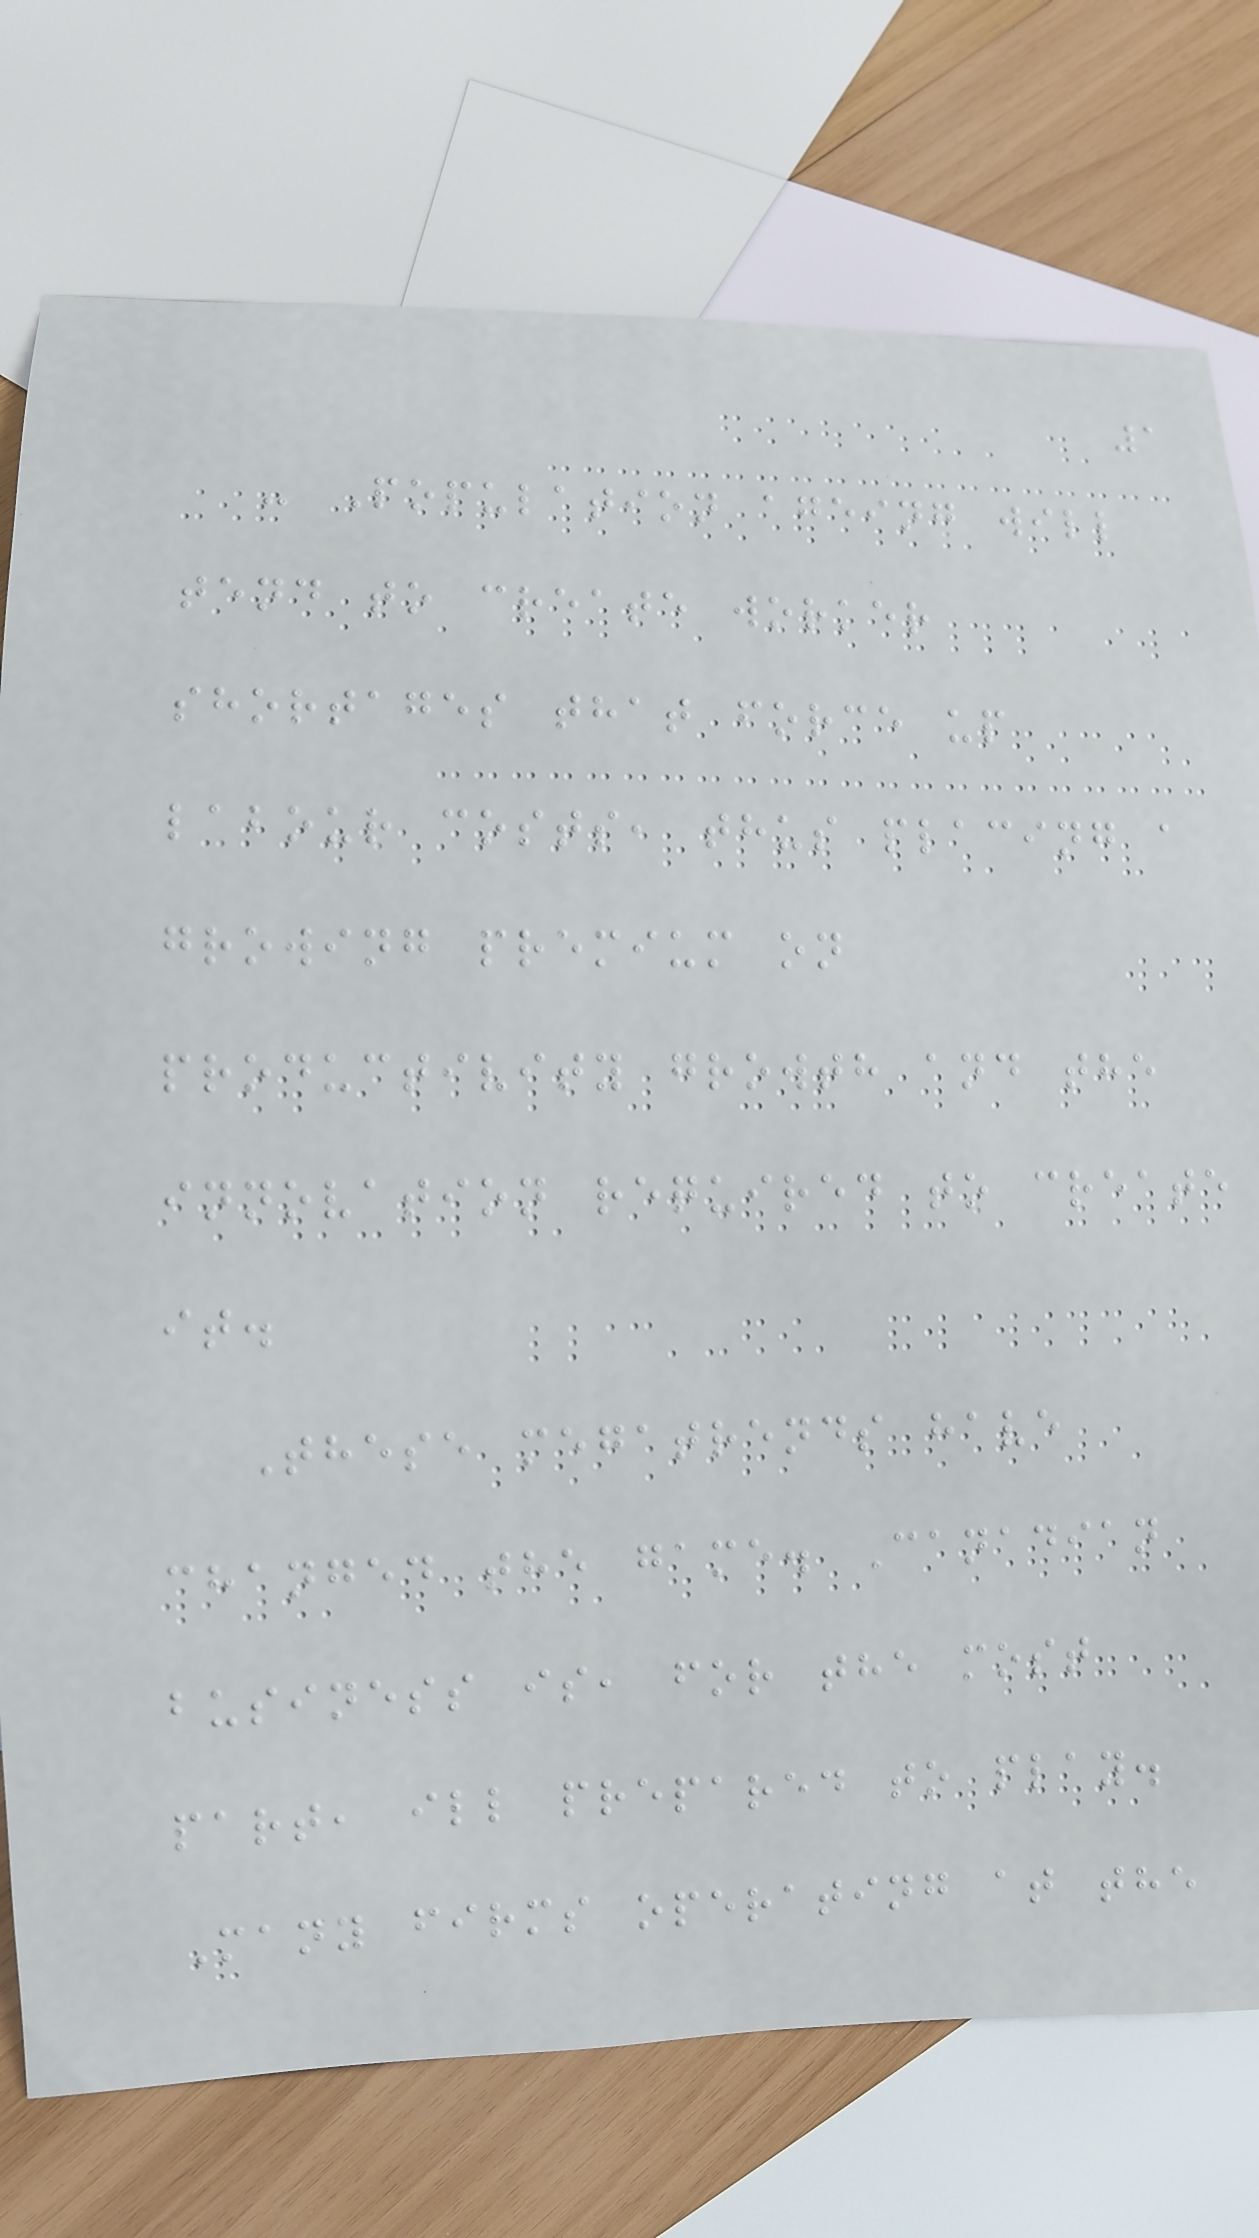1
- Population ageing will
tend to create worker
shortages that force up
labour costs, thus placing a
growing premium on
productivity growth and the
innovation required to create
it.
These megatrends have
changed the game. Canadian
business is, for the most
part, ill prepared to play.
Many firms operating at the
